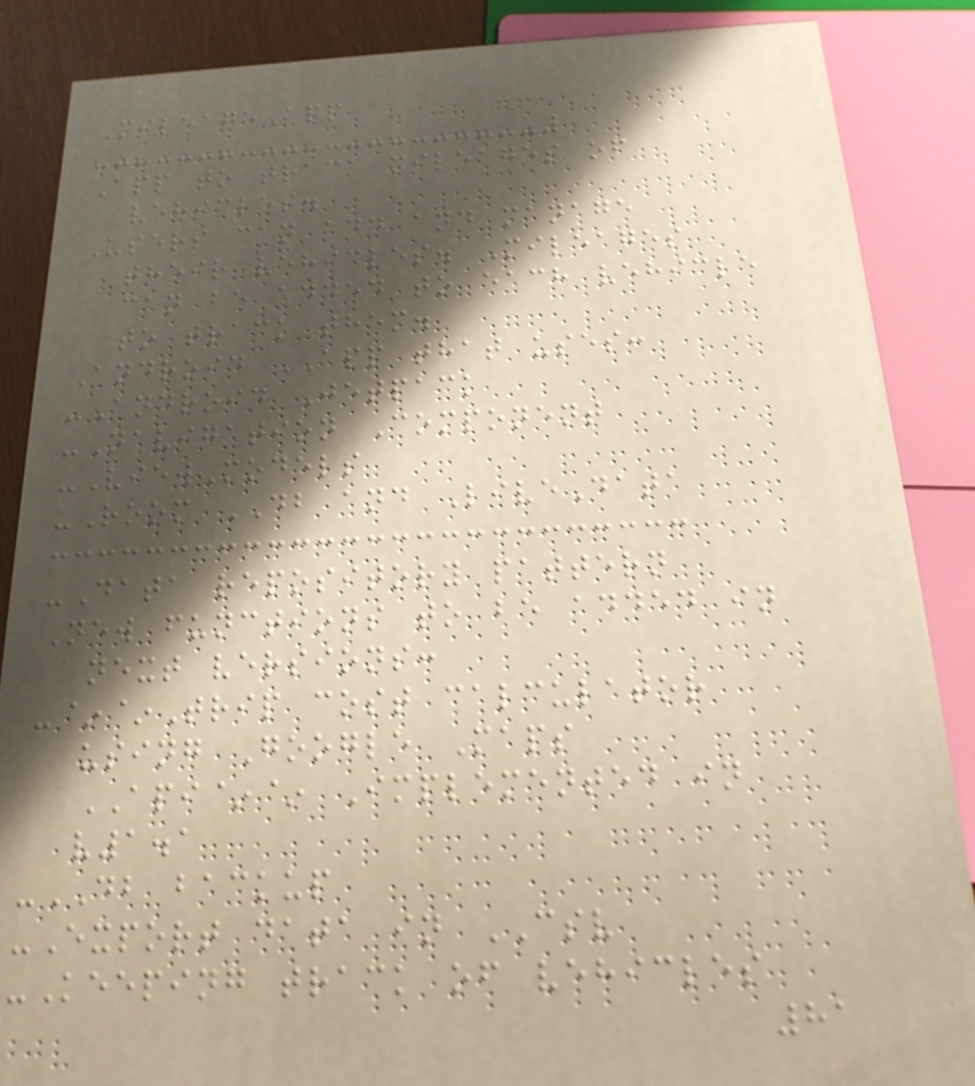MileageApp
App to track mileages of
vehicles.
Users can add and manage
their vehicles. Mileages
can be added to each vehicle
to track them.
Android APP that uses:
-Android Jetpack
-Navigation Component
-ViewModels
-Room DB and LiveData
-Data repository pattern
New functions to be added in
next versions:
-~~Trip cost calculator
using Google Maps
API~~ Implemented in
v1.1
-DB backup
-Export data in CSV
-Keeping track of vehicles
81
